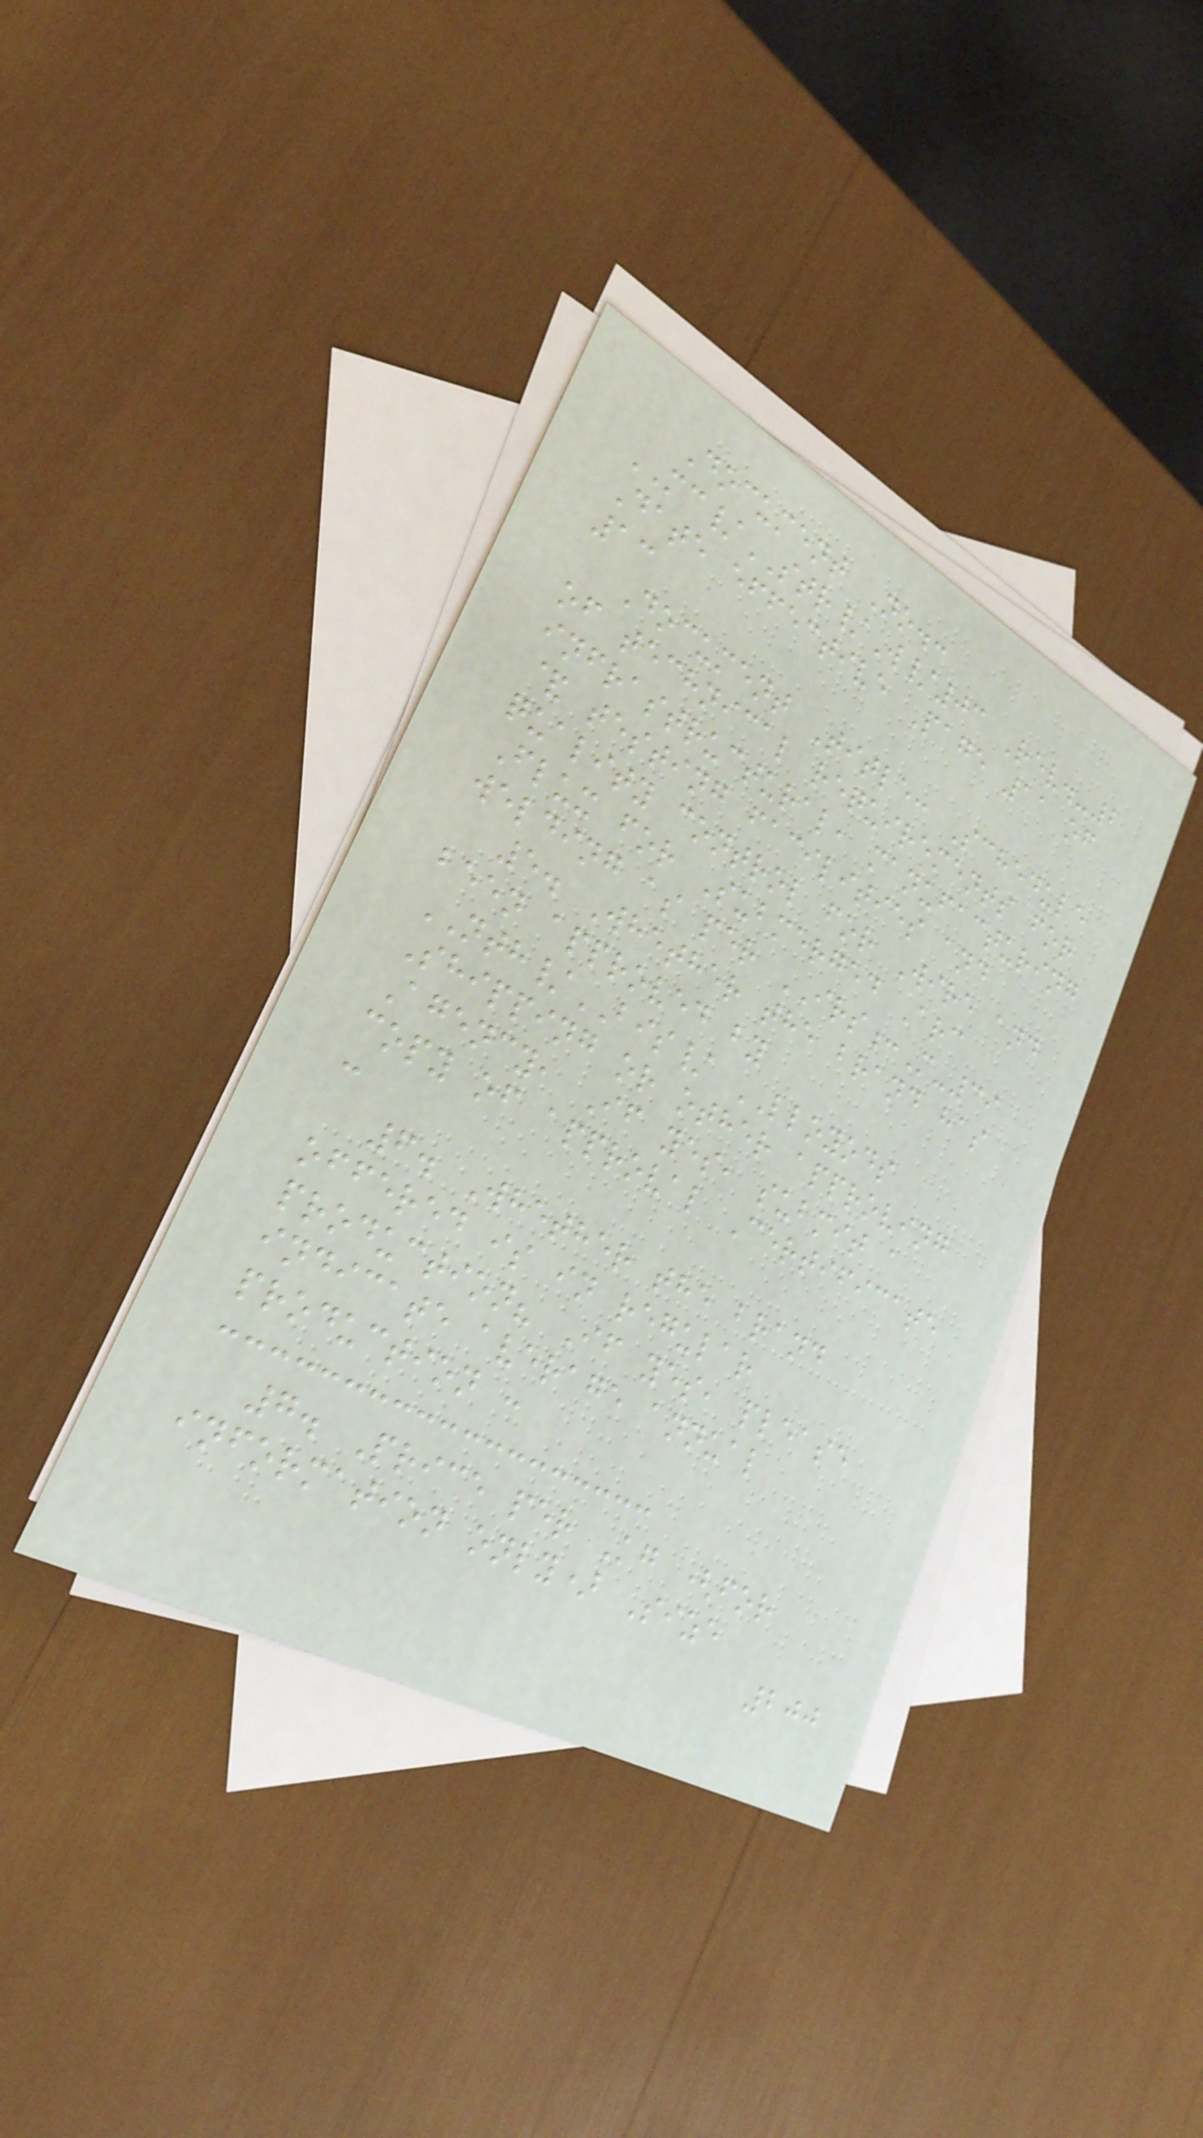Document No.:
MC/STR/W/03 Rev.-2
Date effective Page 11 of
13
Document Title: Schedule
of technical requirements for
infrastructural, manufacturing
& testing facilities and
quality control for Wire and
Flux for Submerged Arc
welding as per IRS:M-39
5. Whether the brand has
been approved by
NTH/BIS/ LLOYODS
Shipping or other approving
Agency, If yes, submit a
copy of approval Certificate
:
6. Whether the brand
offered is in regular
production? If yes, please
indicate average annual
production :
7. Price per Kg (for
information only) Size
200
